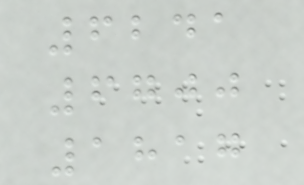6241
6700
1817
